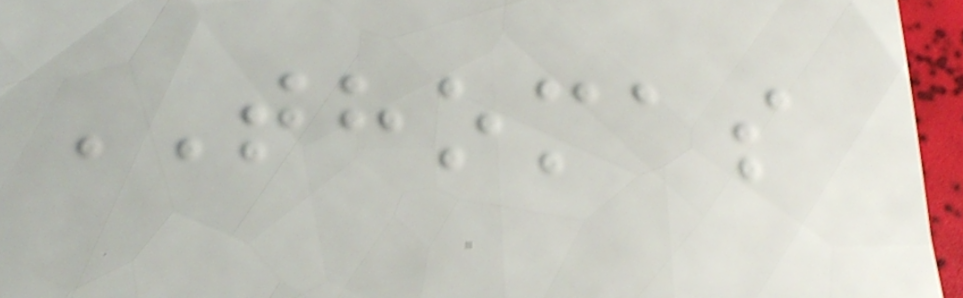THOMAS
